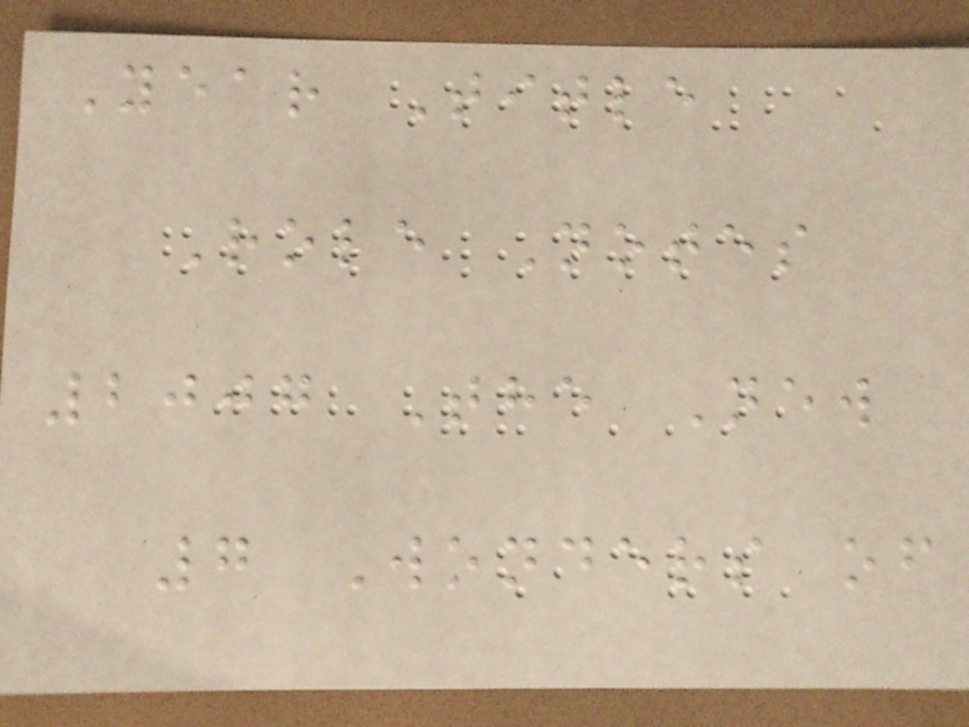Year Title
Role Notes
2007 The New
7 Wonders of
